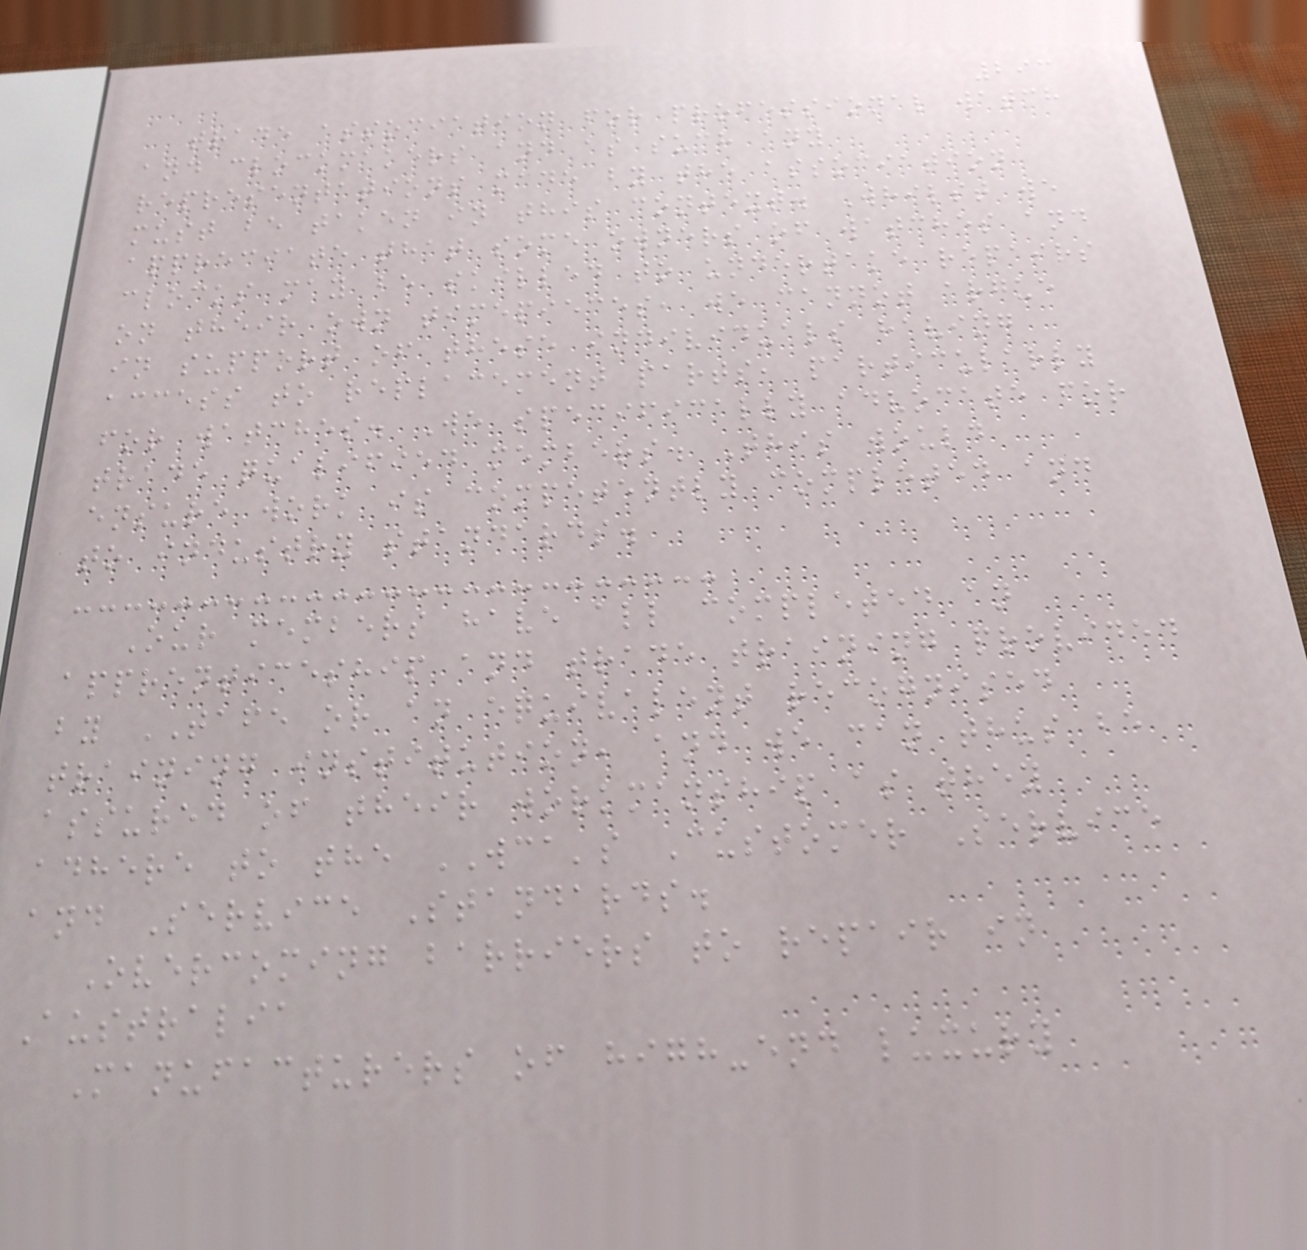293
trade association for professional watch
and clockmakers and as such any
representations made by the association
must be taken in this context. Whilst we
appreciate that some owners of watches and
clocks may be skilled to undertake repairs
on their own timepieces, we cannot argue
in support of these individuals having
access to replacement parts, particularly
for watches. We specifically advocate for
trade qualified members. This would
ensure work is competently completed and
to industry standards.
Our members have all completed an
apprenticeship and trade training provided
by TAFE or an equivalent recognised
training institution, and we can thus be
assured of their workmanship as they
adhere to the WCA's Customer Service
and Service Standards.
Overcoming barriers to repair in
Australia
Manufacturers of high-end luxury
